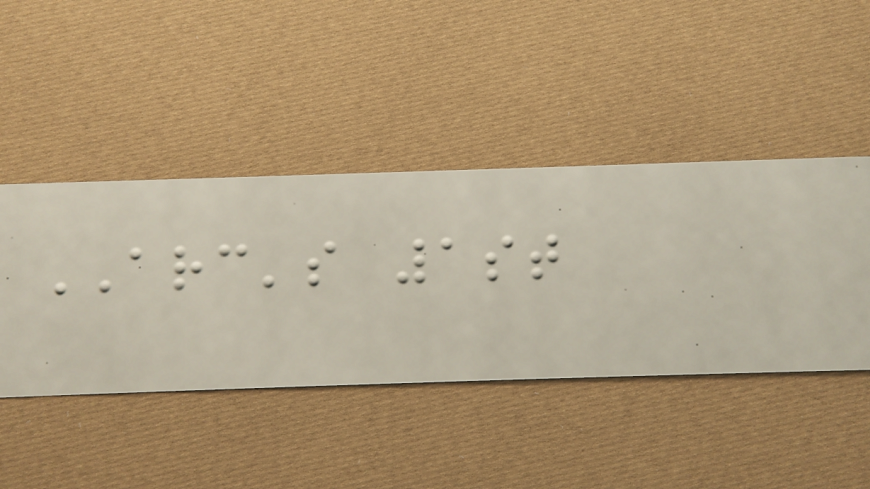ARC's 1st
